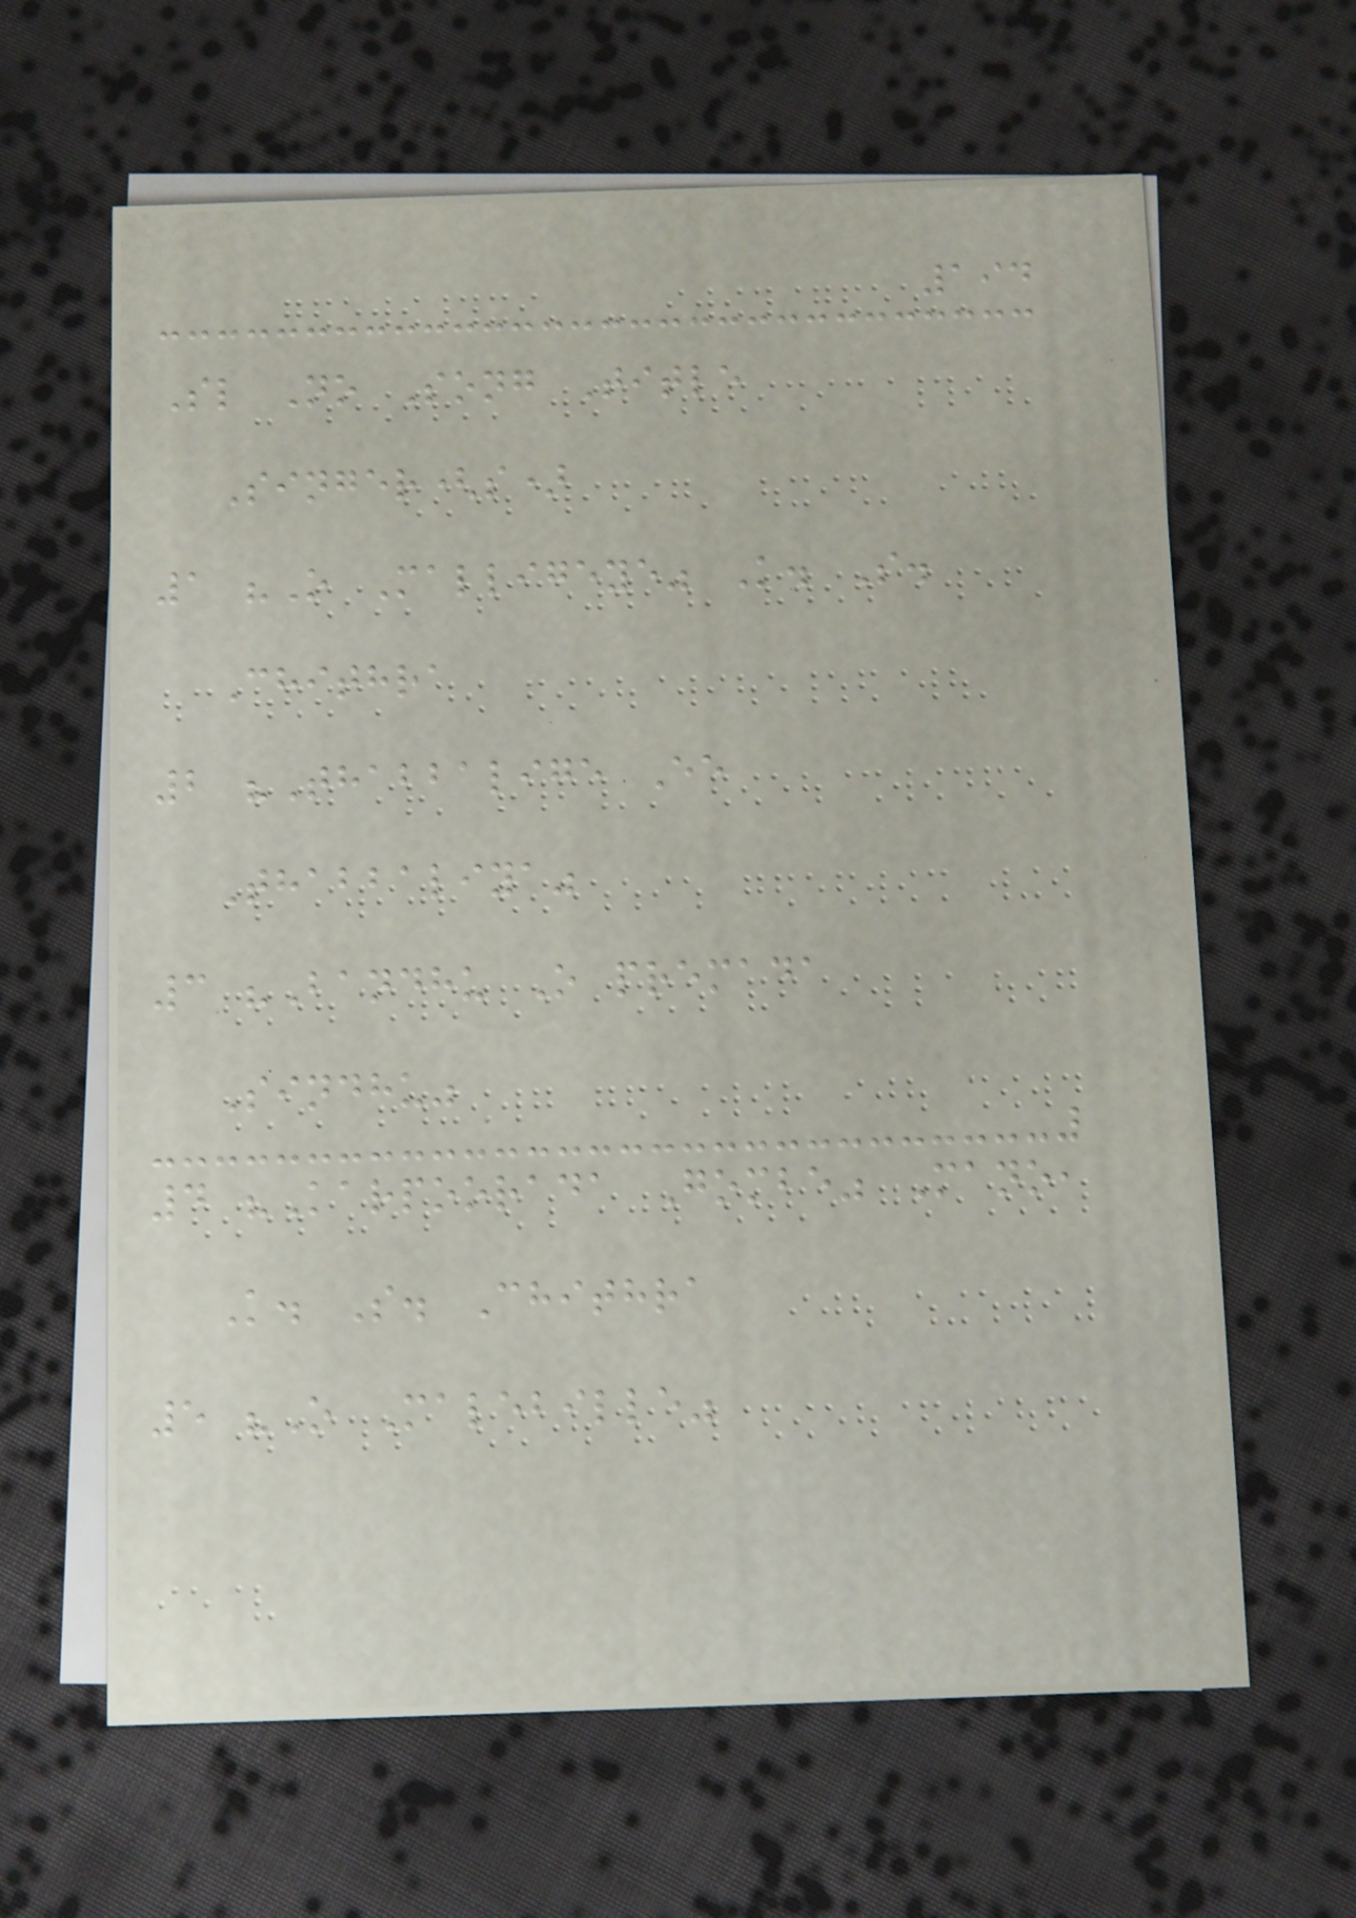194
Sl No Song Title
Singer(s)
1 "O Malligeye" K. S.
Chithra
2 "Thabbalige Ee
Thabbaliya"
3 "Bandhu O premada
Sindhu"
4 "Karpoorada Gombe" Mano,
K. S. Chithra
5 "O Malebille"
